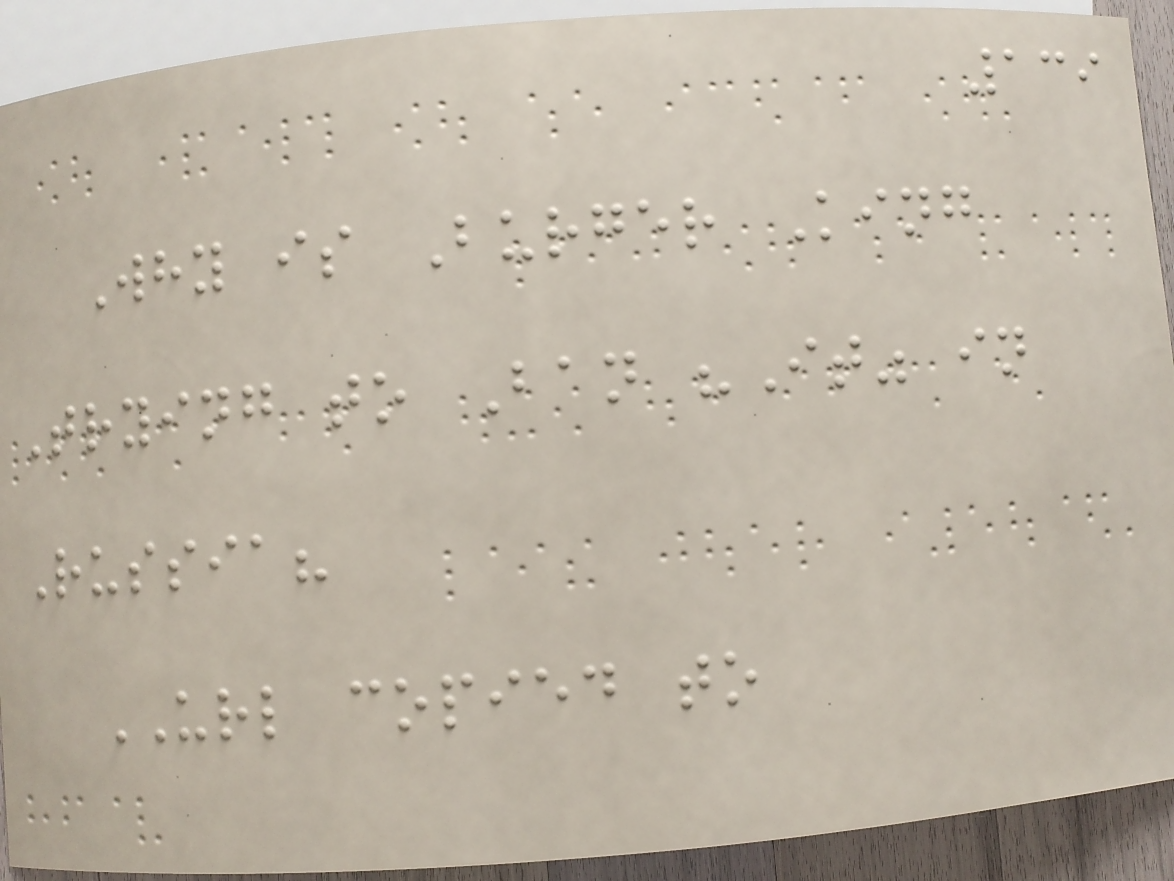139
Why is Burger King
Trying to Ban "It" in
Russia?
URL copied to
